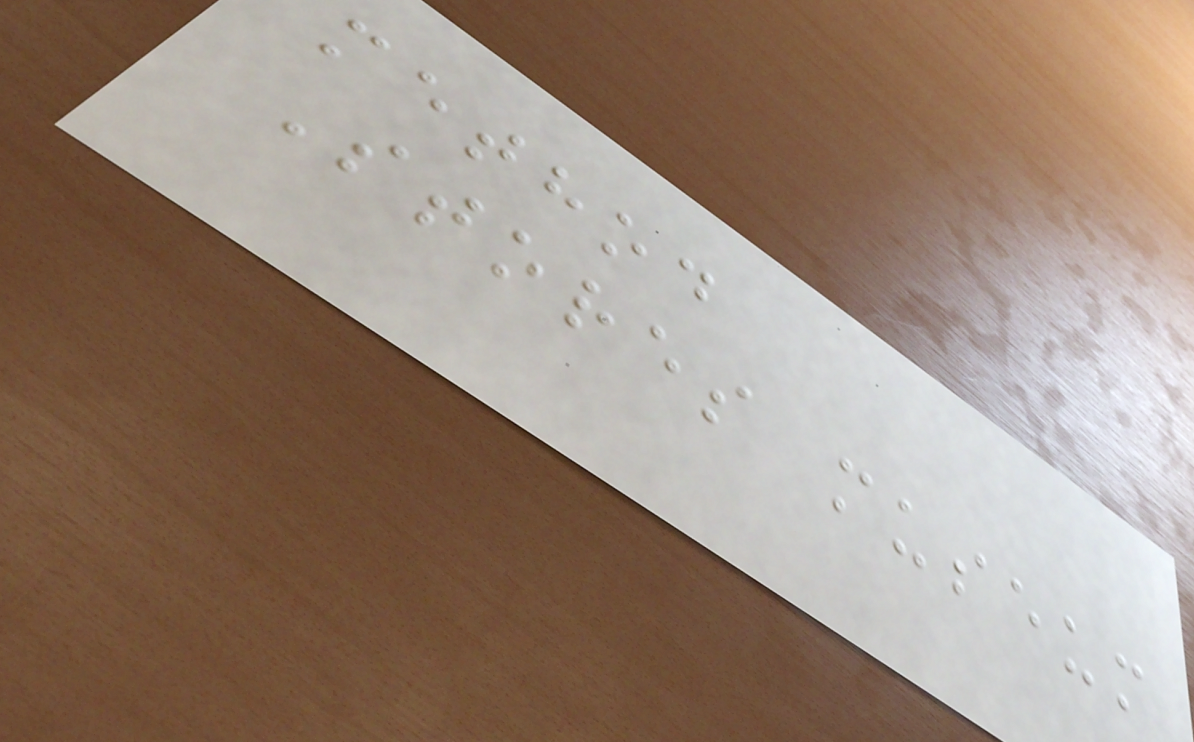method
Stores museum
